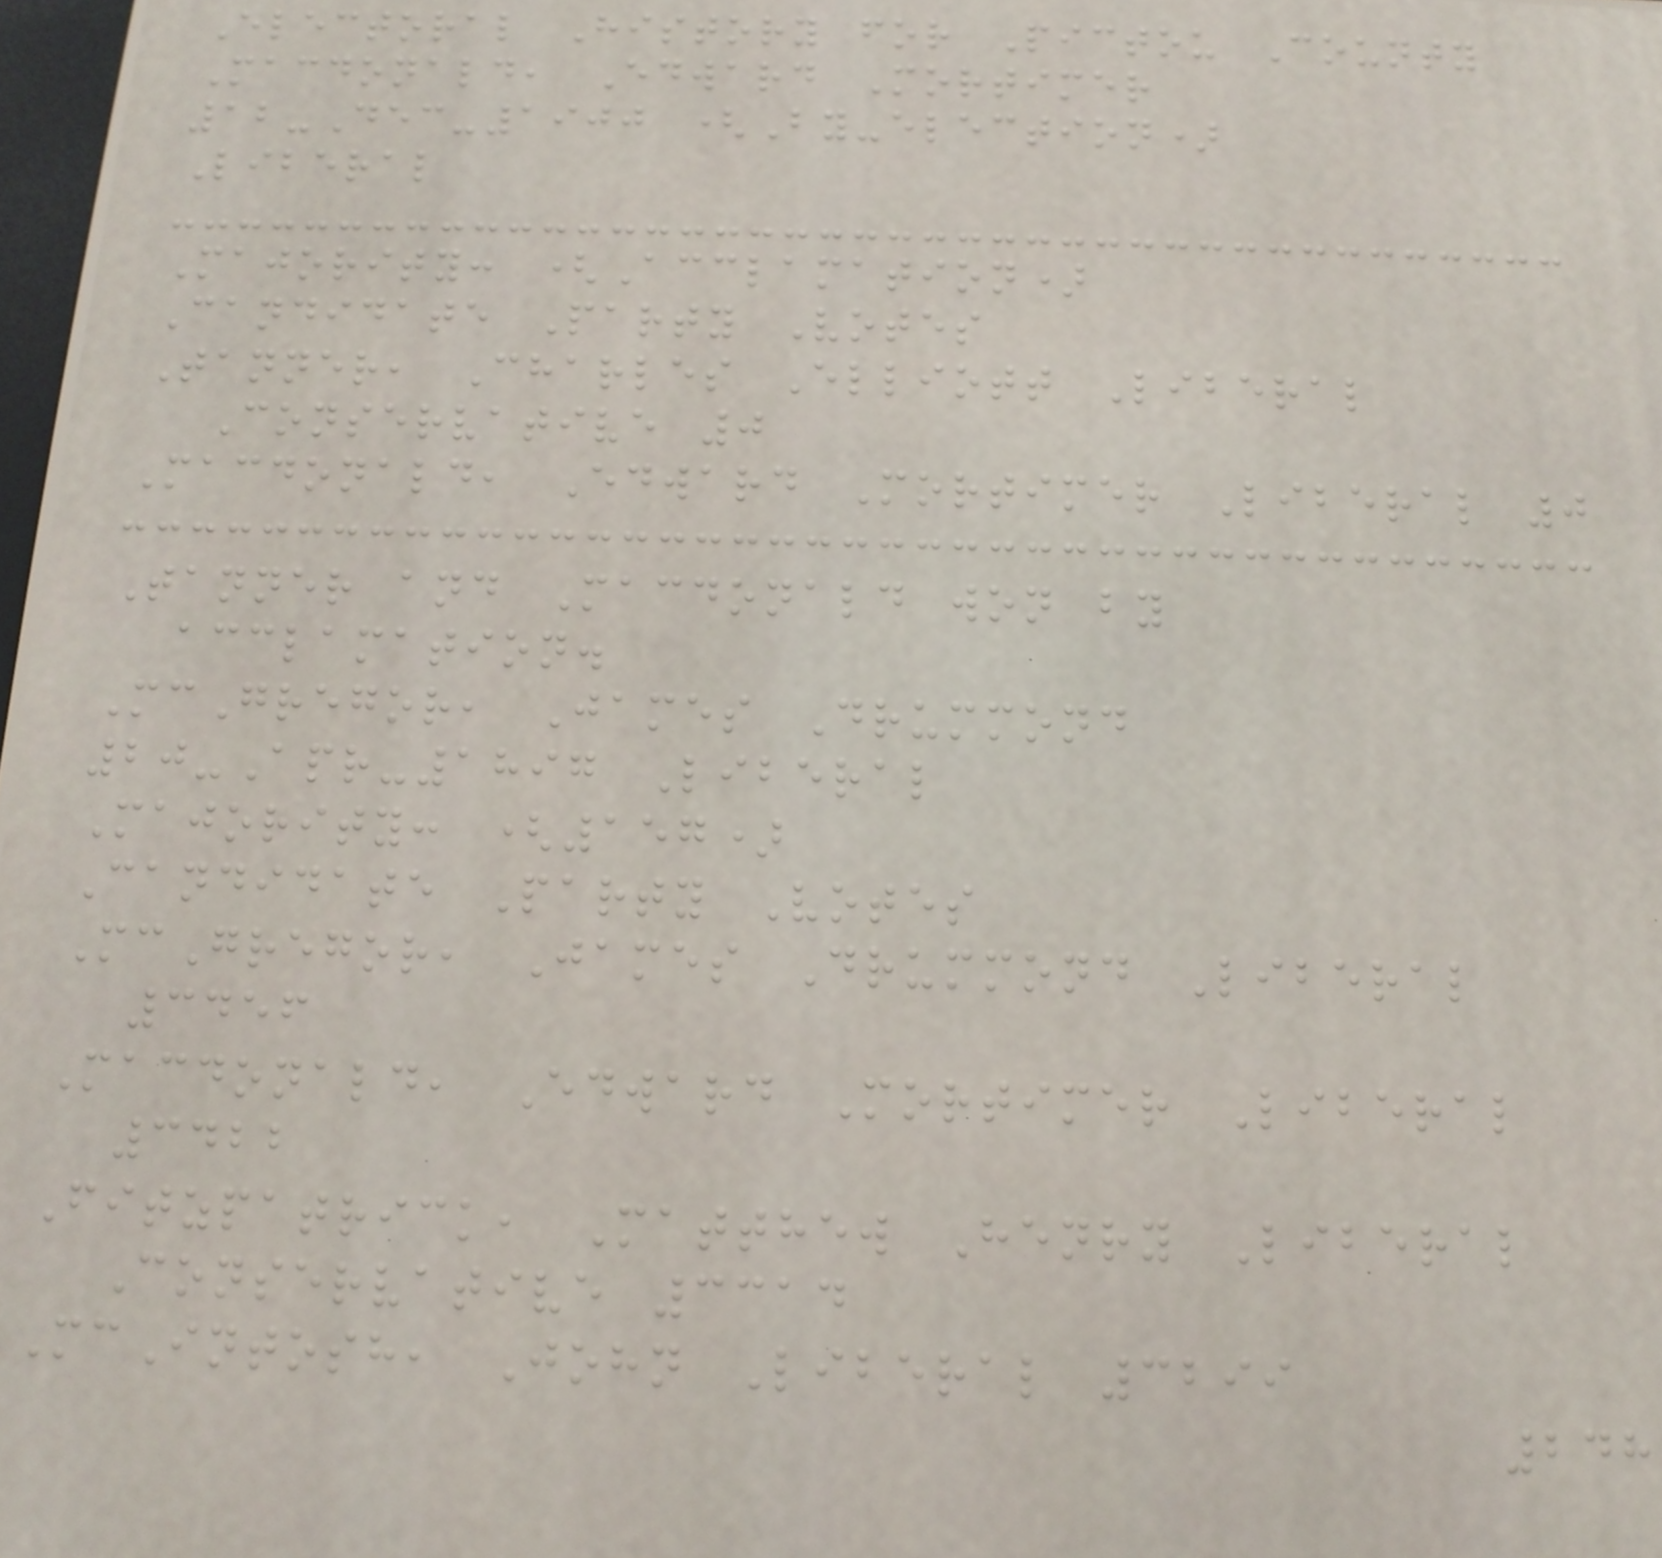Electoral History for Pictou County
Macdonald, Edward Mortimer
12-Dec-1900 (By-election)
Liberal
Majority: (Acclamation)
Candidate Party Votes
Tanner, Charles Elliott Liberal
Conservative 0
Macdonald, Edward Mortimer Liberal 0
Tanner and Macdonald won by
acclamation.
McGregor, James Drummond
20-Apr-1897 Liberal
Majority: (157)
Candidate Party Votes
McGregor, James Drummond Liberal
3456
Macdonald, Edward Mortimer Liberal
3422
Fitzpatrick, Matthew Henry Liberal
Conservative 3314
McIntosh, John Liberal 3299
248
